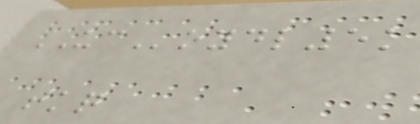UCoydl5k
tkq
